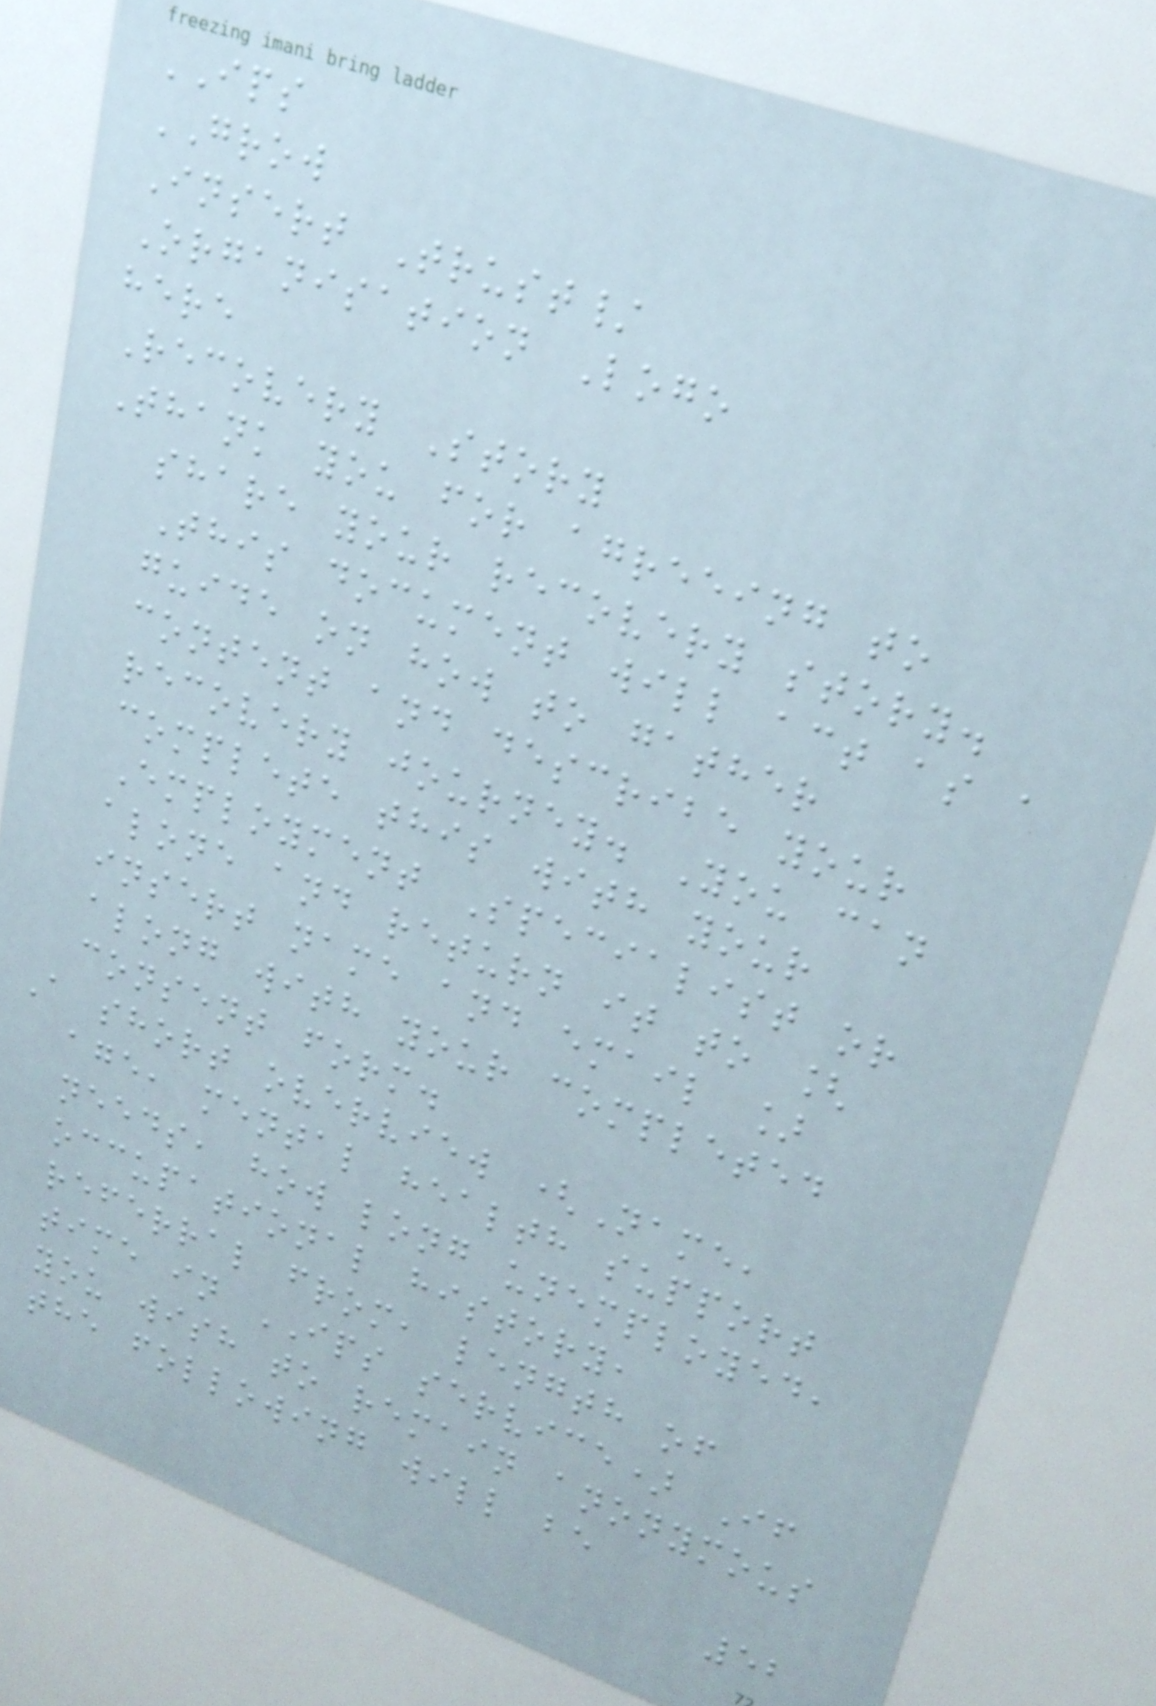IPS
GROW
Insert Trust/
Organisation Logo
here
Recovery Story
Thank you for agreeing to
share your recovery story.
This document will act as a
guide on how to gather
content and describe your
recovery journey. You can
complete this with your
Employment Specialist or
alone and return it to [
insert name and email ]
along with your completed
consent form.
A short overview (Name,
age, mental health support
needs, how long unemployed,
occupational history,
referral from, length of
time in IPS service) If
you wish to remain anonymous
the following will be
52
